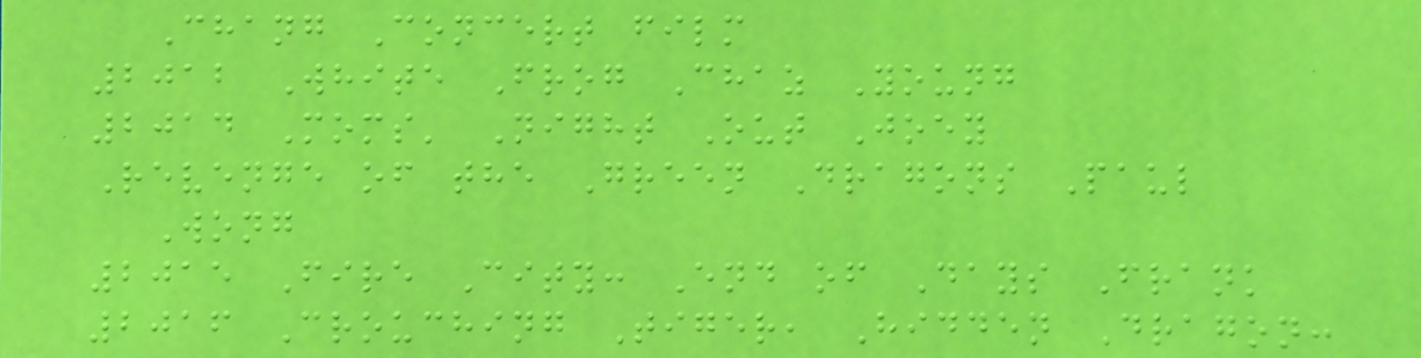Chang Concert film
2012 White Frog Chaz Young
2014 Moms' Night Out Joey
Revenge of the Green Dragons Paul
Wong
2015 Fire City: End of Days Frank
2016 Crouching Tiger, Hidden Dragon:
